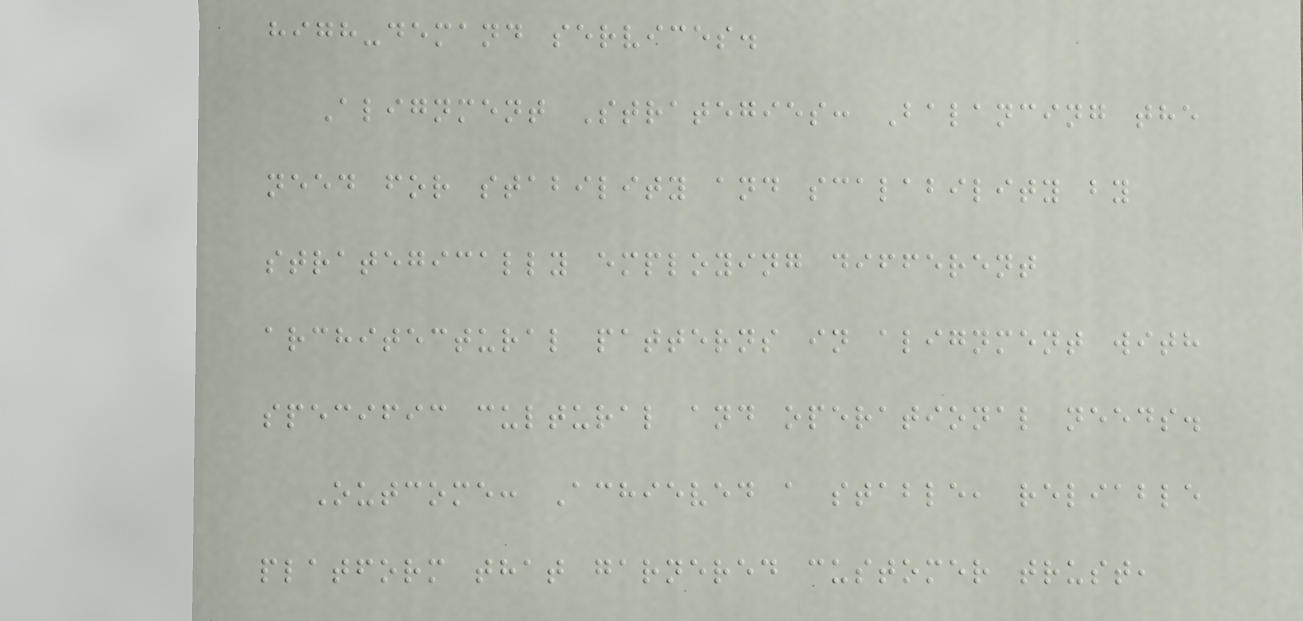high-demand services.
Alignment Strategies: Balancing the
need for stability and scalability by
strategically employing different
architectural patterns in alignment with
specific cultural and operational needs.
Outcome: Achieved a stable, reliable
platform that garnered customer trust,
